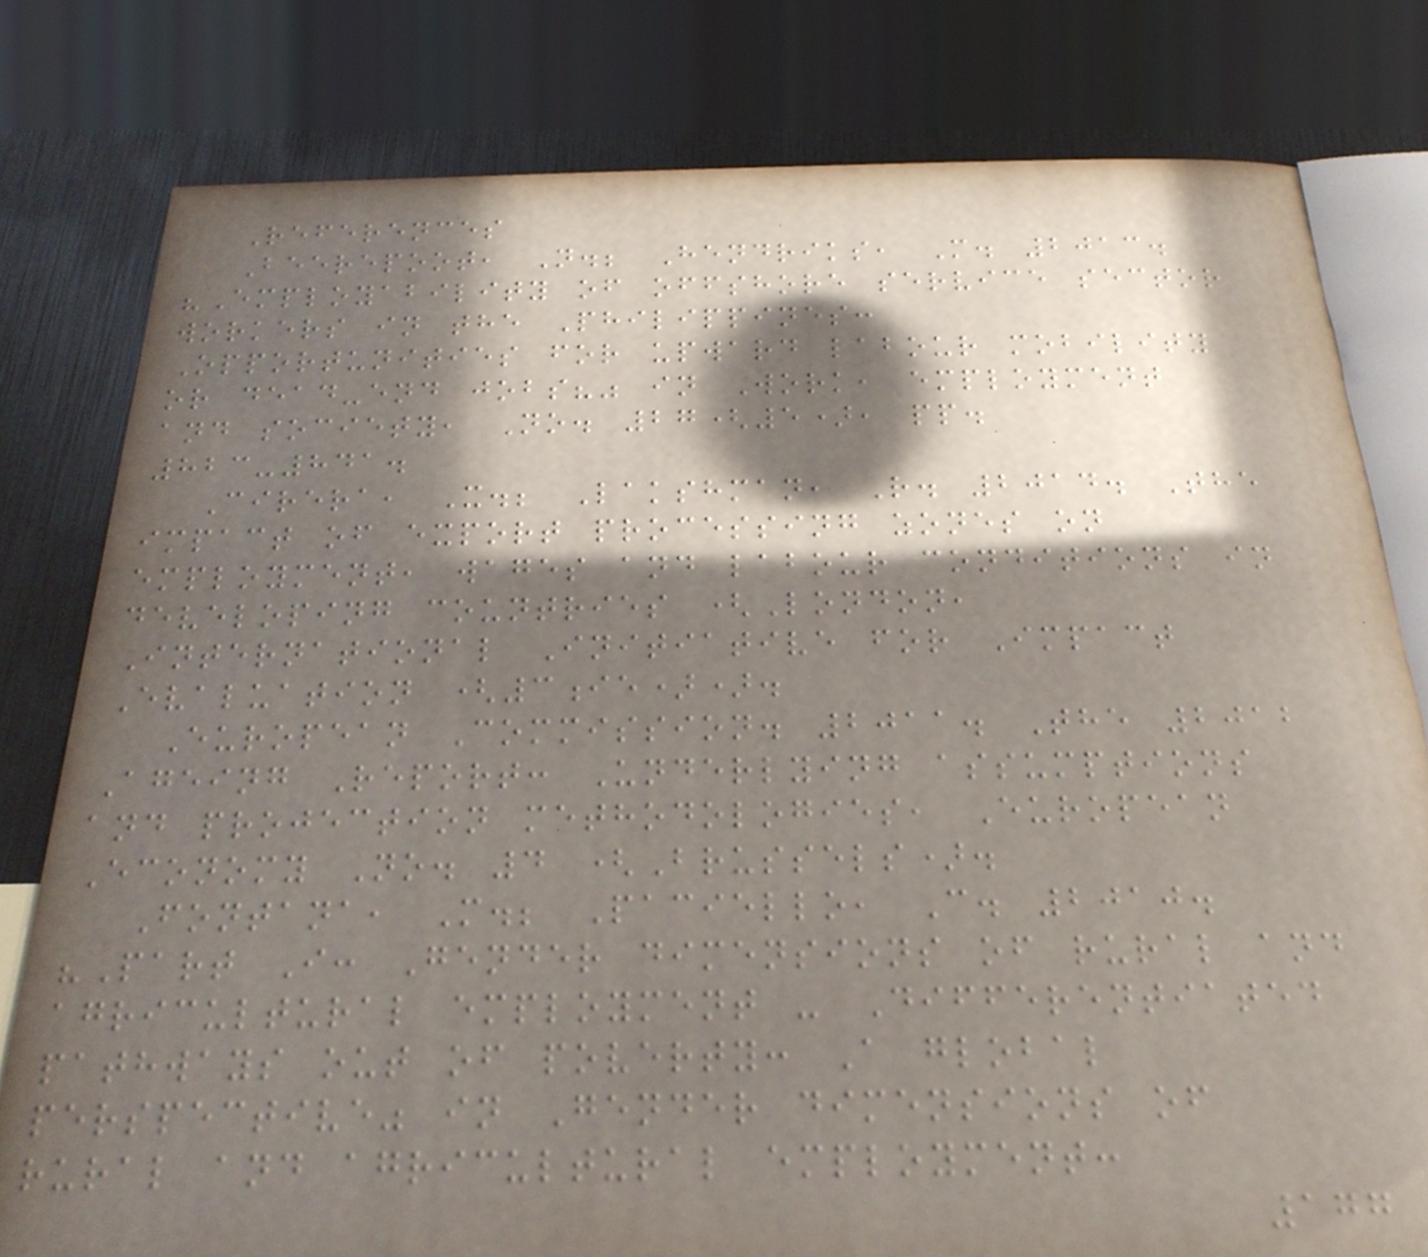References
Beerepoot, N.; Hendriks, M. 2013.
"Employability of offshore service sector
workers in the Philippines:
Opportunities for upward labour mobility
or dead-end jobs?" in Work, employment
and society, No. 27(5), pp.
823-841.
Cirera, X.; Lakshman, R. 2014. The
impact of export processing zones on
employment, wages and labour conditions in
developing countries (London,
International Initiative for Impact
Evaluation (3ie)).
European Commission. 2011. The 2012
Ageing Report: Underlying assumptions
and projection methodologies, European
Economy No. 4 (Brussels).
Fontana, M.; Paciello, C. 2010.
"Part I: Gender dimensions of rural and
agricultural employment - Differentiated
pathways out of poverty: A global
perspective" in Gender dimensions of
rural and agricultural employment:
177
